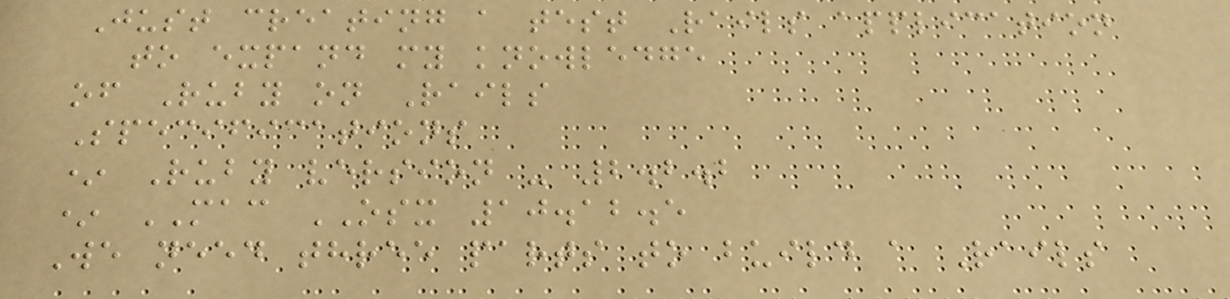Just creating a test Rails application
to expand my knowledge
of Ruby on Rails
Specifications
* Ruby version - 2.2.2
* MAC OSX 10.12.5
We need three parts to build a Rails
